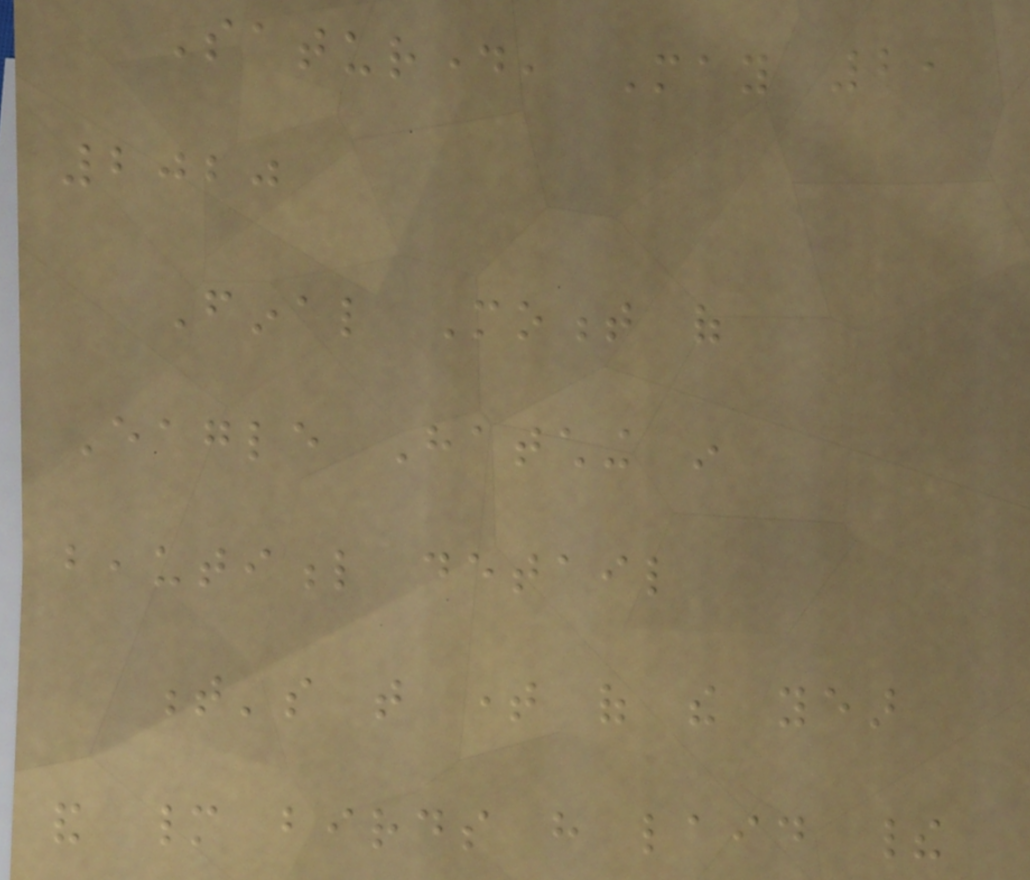Saturday, May 2,
2020
Final Moment of
Eagle Hatching in
beautiful detail
t's that time of the year
and many birds have laid their
